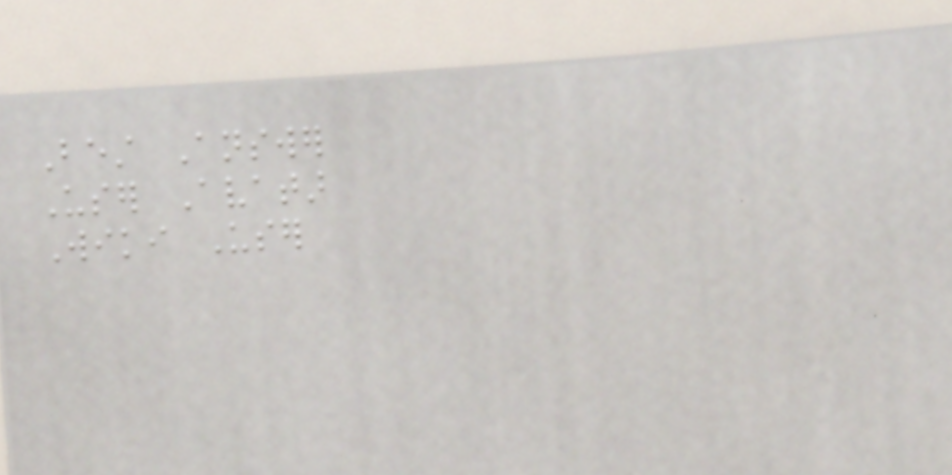Best Answer
User Avatar
Wiki User
